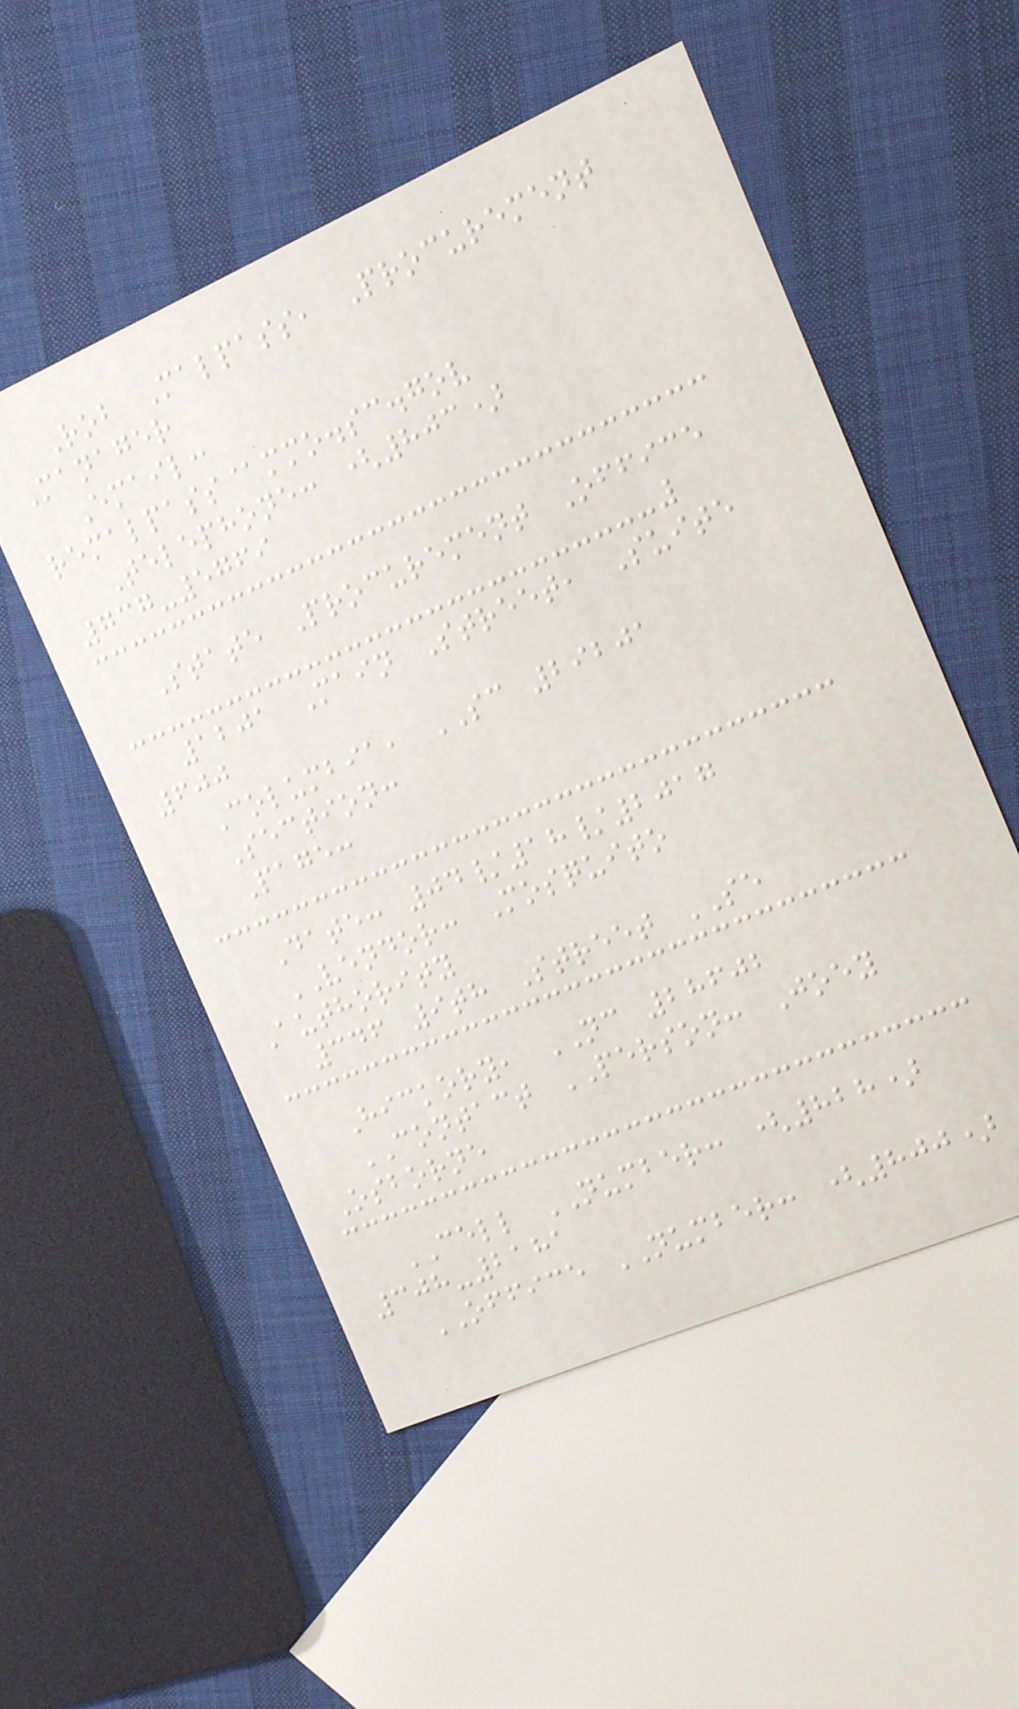Rob Malpass, Procurement
Manager
Email:
remalpass@mmo.sc.gov
Telephone: (803)
737-5769
State Procurement Office
1201 Main Street, Suite
600
Columbia, SC 29201
Section:
Page:
Date: 04/18/2017
VENDOR: Mosquito
Authority
346 9th Street SE
Hickory, NC 28602
CONTACT PERSON: Joey
Osborne
CELL NUMBER: (828)
308-2181
OFFICE NUMBER: (800)
